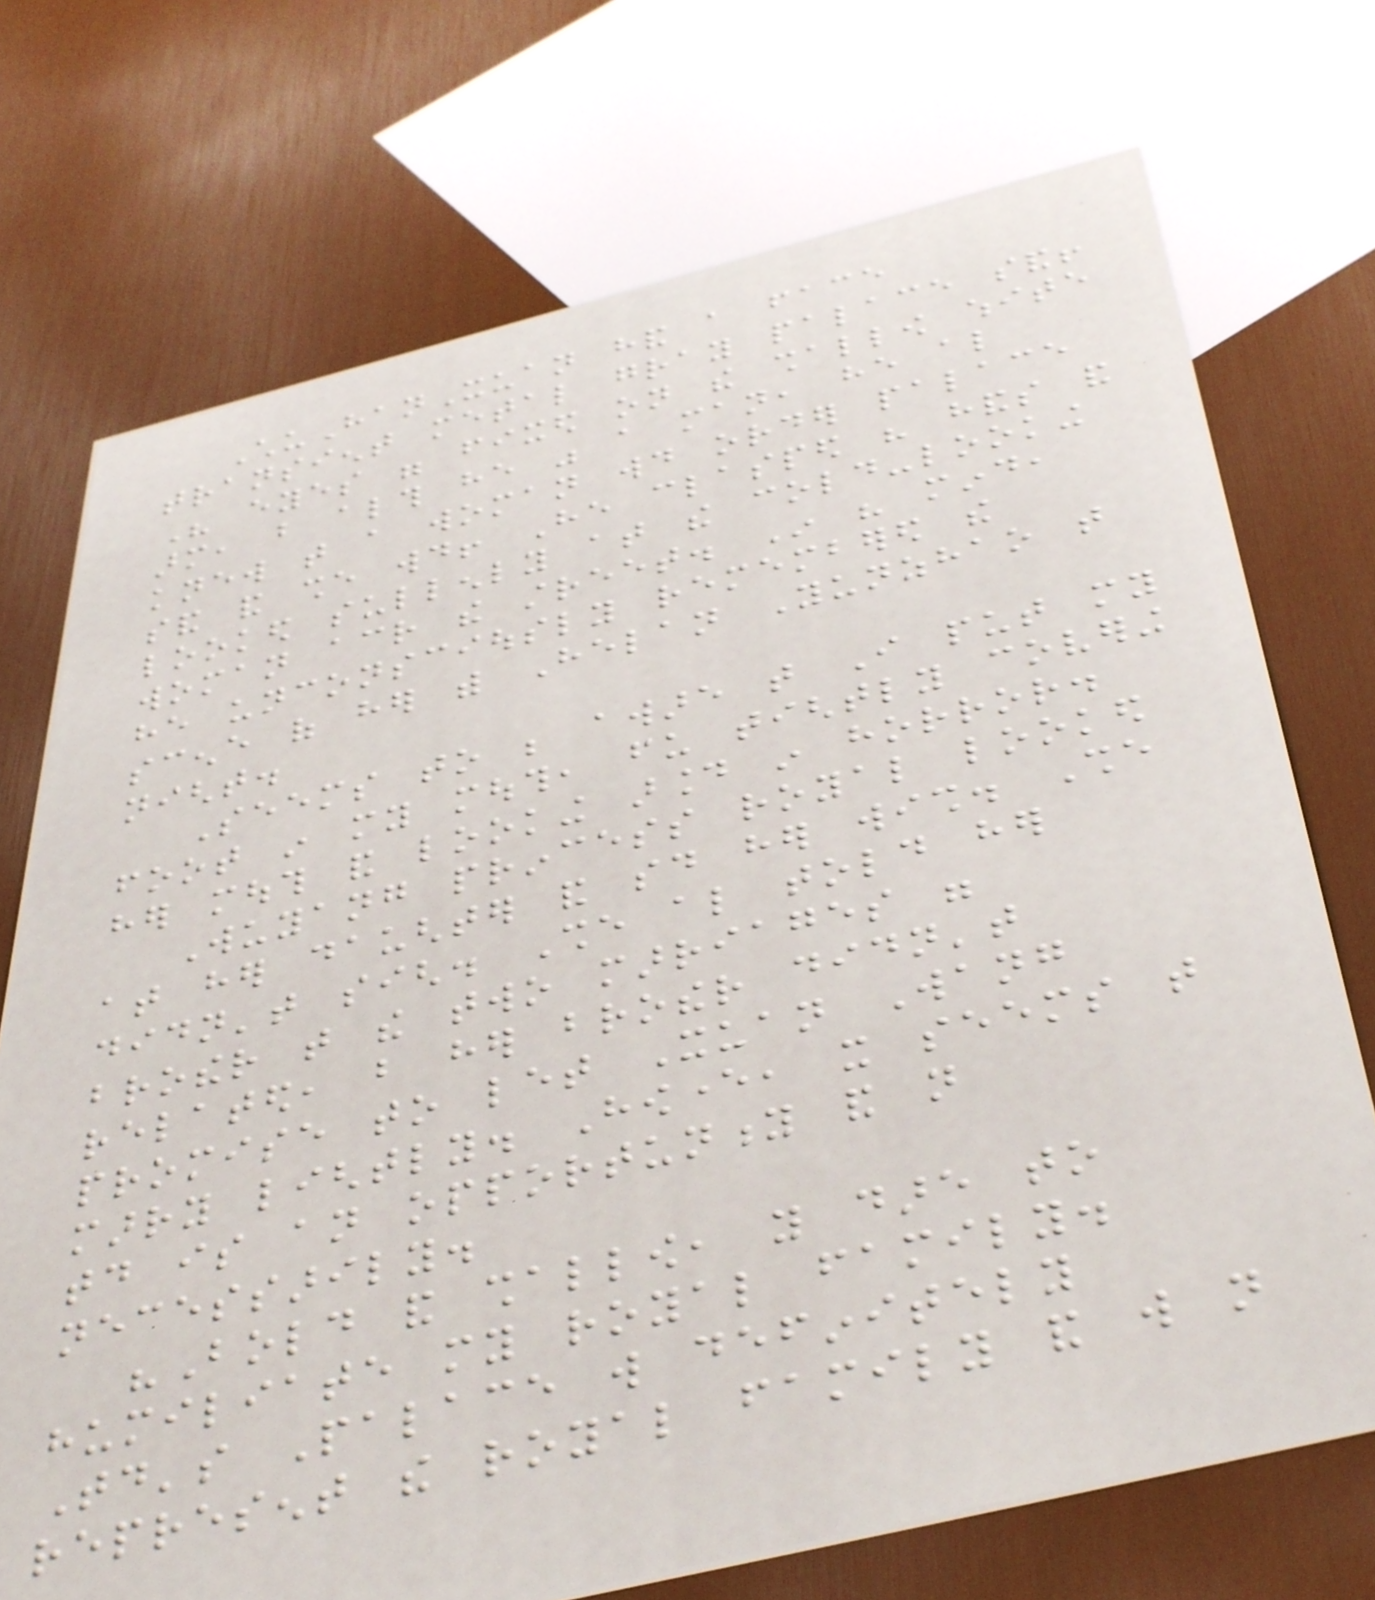ChuHanXuan hand a face
transient metal gray palace sand!
His eyes were fixed on the shallow white
arm, but although he was a man, he also
knew that a woman would order palace
sand and she would! He clasped his hands and
looked sullenly at the cold-looking
woman across the street. In his mind,
he unconsciously remembered the
scene of her with Helan Yunzhao that
night.
Seems to be aware that I put my
foot in my mouth, fu tightly covering
her mouth and looking around in horror.
Wuyang princess royal looked
at her daughter and said her wish. She
didn't sigh. She also told her
brother that the two marriages were
related, but her brother didn't
promise to let Xuan Wang
marry lightly. However, it seems that
today is an opportunity and not
necessarily.
"Bold and shallow, you dare to
humiliate my royal family.
Today's Palace will definitely
represent the royal family and will not
